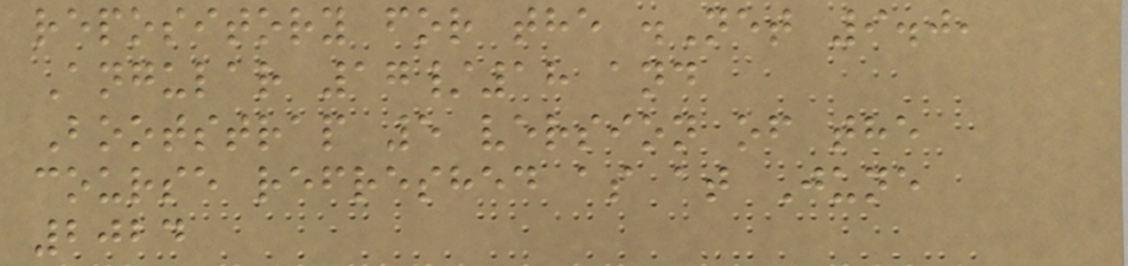repository for the .Net 9.0,
Angular 17/18 and
Bootstrap 5 version of the
course refreshed as at June
2024
